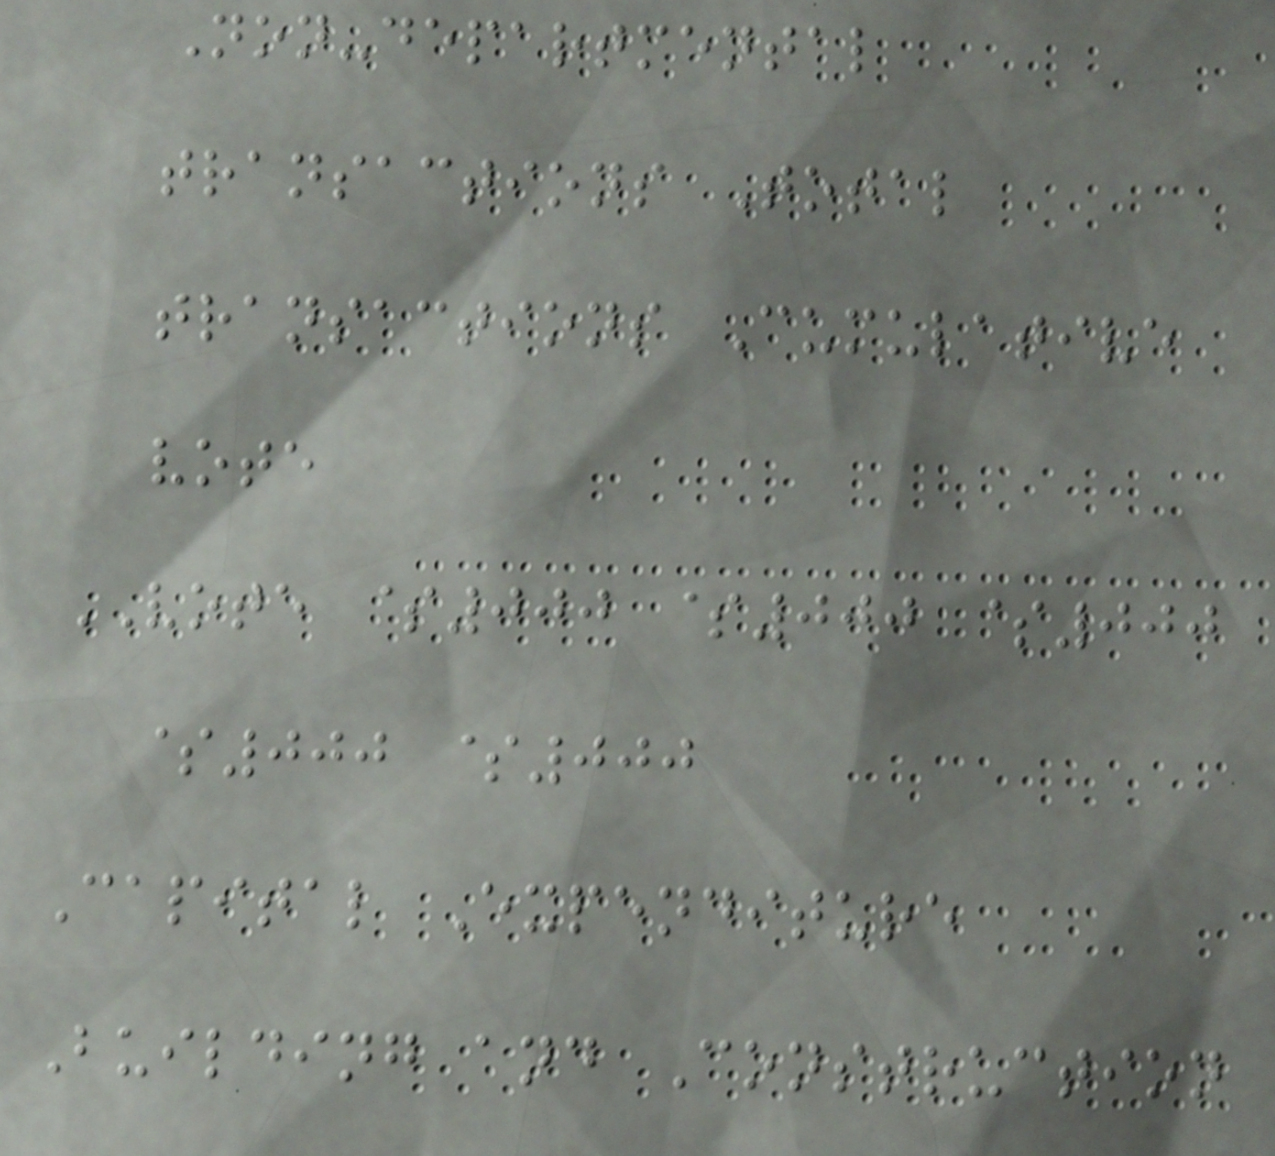Non-departmental
transactions Total
transactions Cumulative
vote
VOTE $000 $000 $000
$000 $000
Capital Expenditure
Building and Construction
